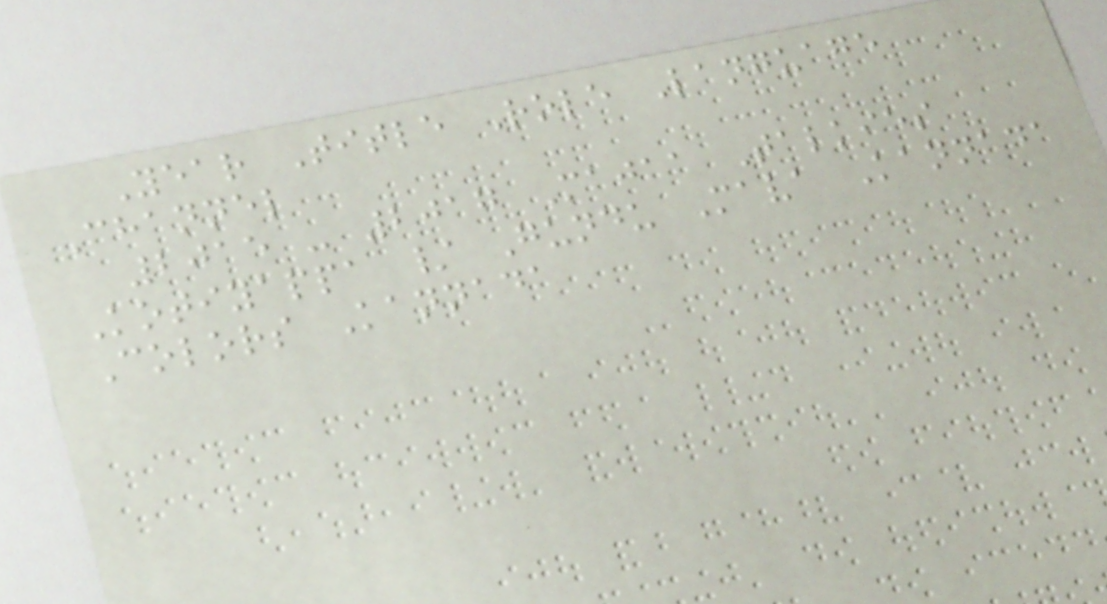Year Title Role Language
Channel
2015 - 2017 Majaa Talkies
Kotiyappa / Gundu Mava Kannada
Colors Kannada
